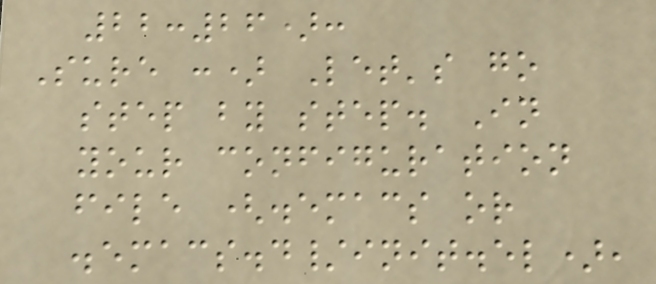22:26):
Sure :) Let's go
step by step. In
your configuration
file (.emacs or
.emacs.d/init.el),
